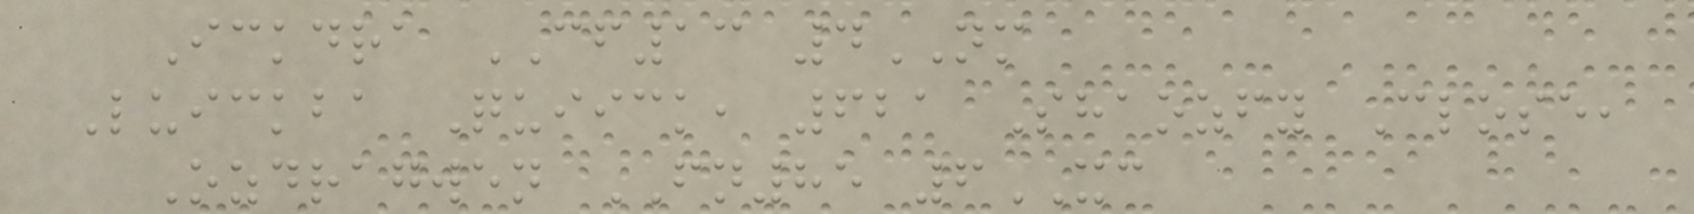Ickdra CF13 4NM
Luickba Quiick, 621 Shaozfy Close,
Ozdragwen FN85 6XC
